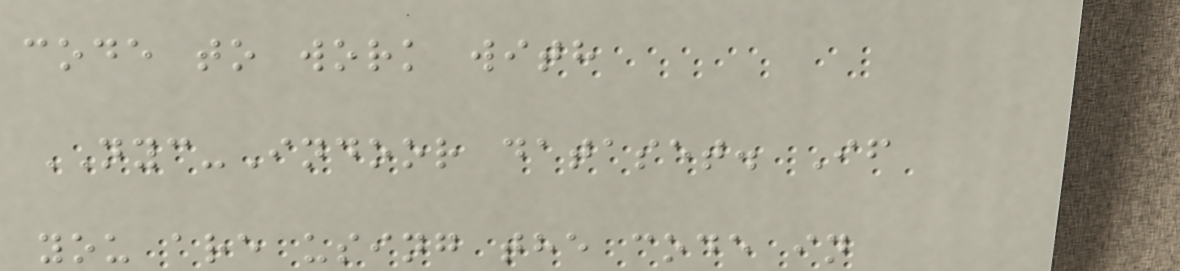code to work with
NYC-Indoor dataset. If
you are using the code in
